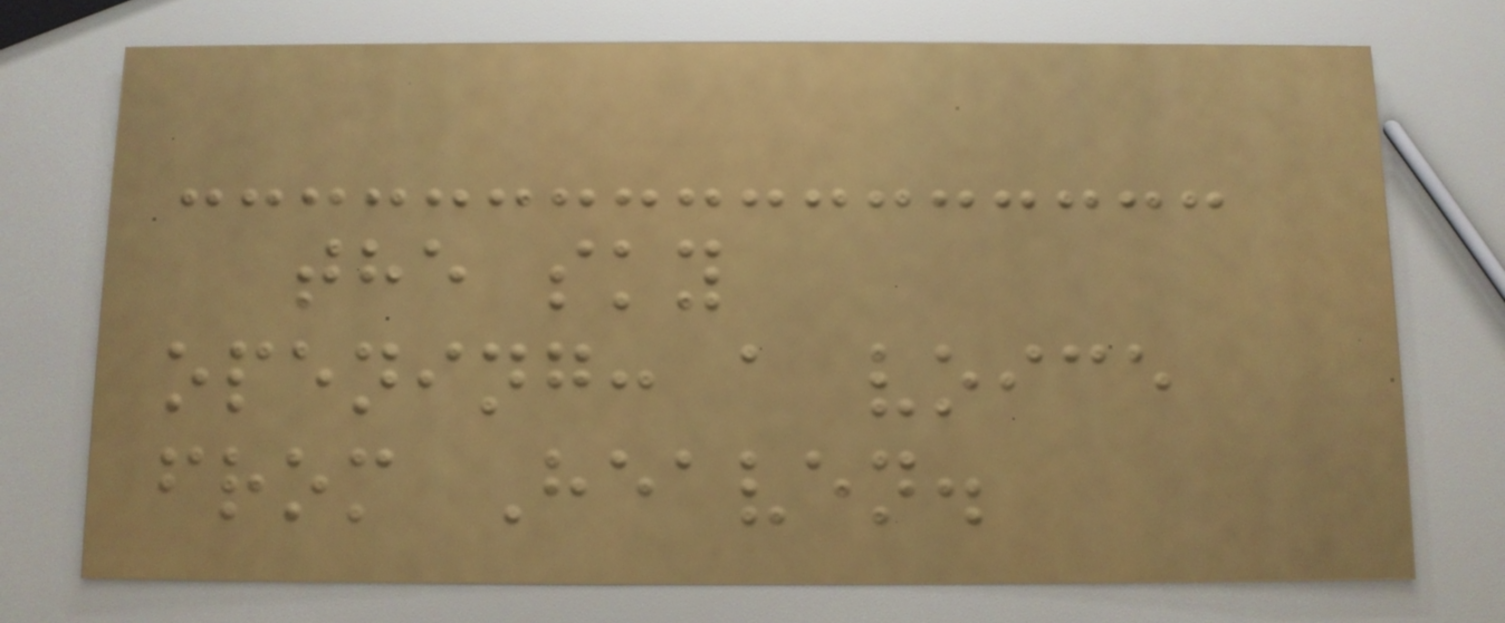the sky
opening: a voice
from Heaven.
